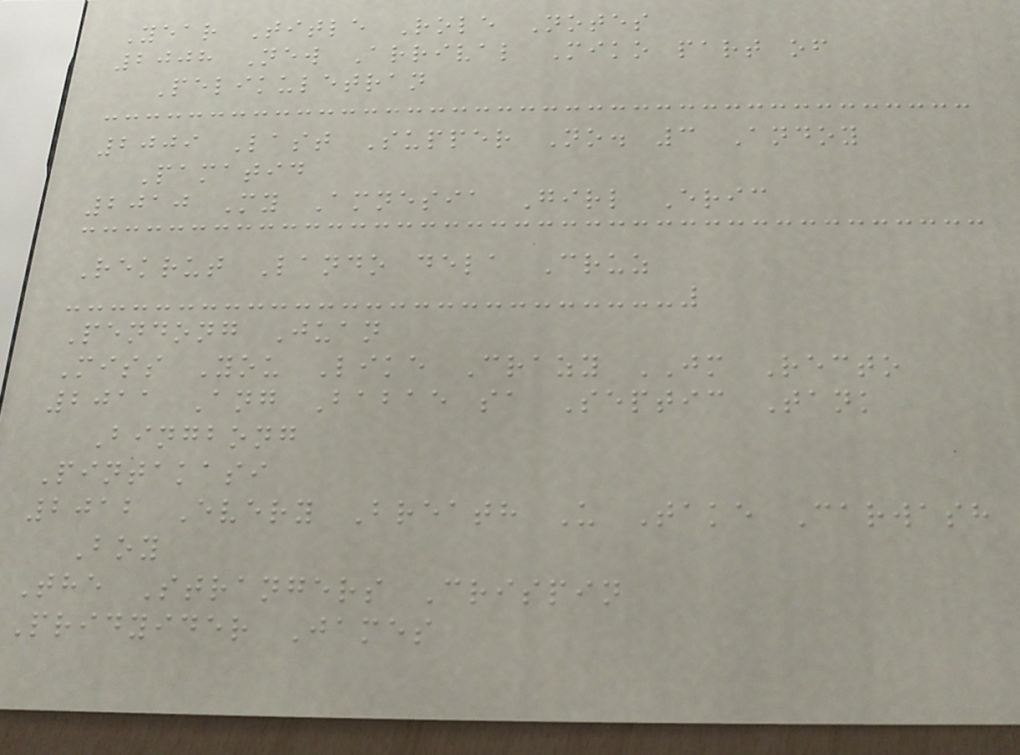Year Title Role Notes
2008 New Arrival Miko part of
Pelikuletran
2009 Last Supper No. 3 Andoy
Pamatid
2010 My Amnesia Girl Eric
Rekrut Lando dela Cruz
Pendong Juan
Miss You Like Crazy JM Recto
2011 Ang Babae sa Septic Tank
Bingbong
Pintakasi
2012 Every Breath U Take Carwash
Boy
The Strangers Crispin
Pridyider James
